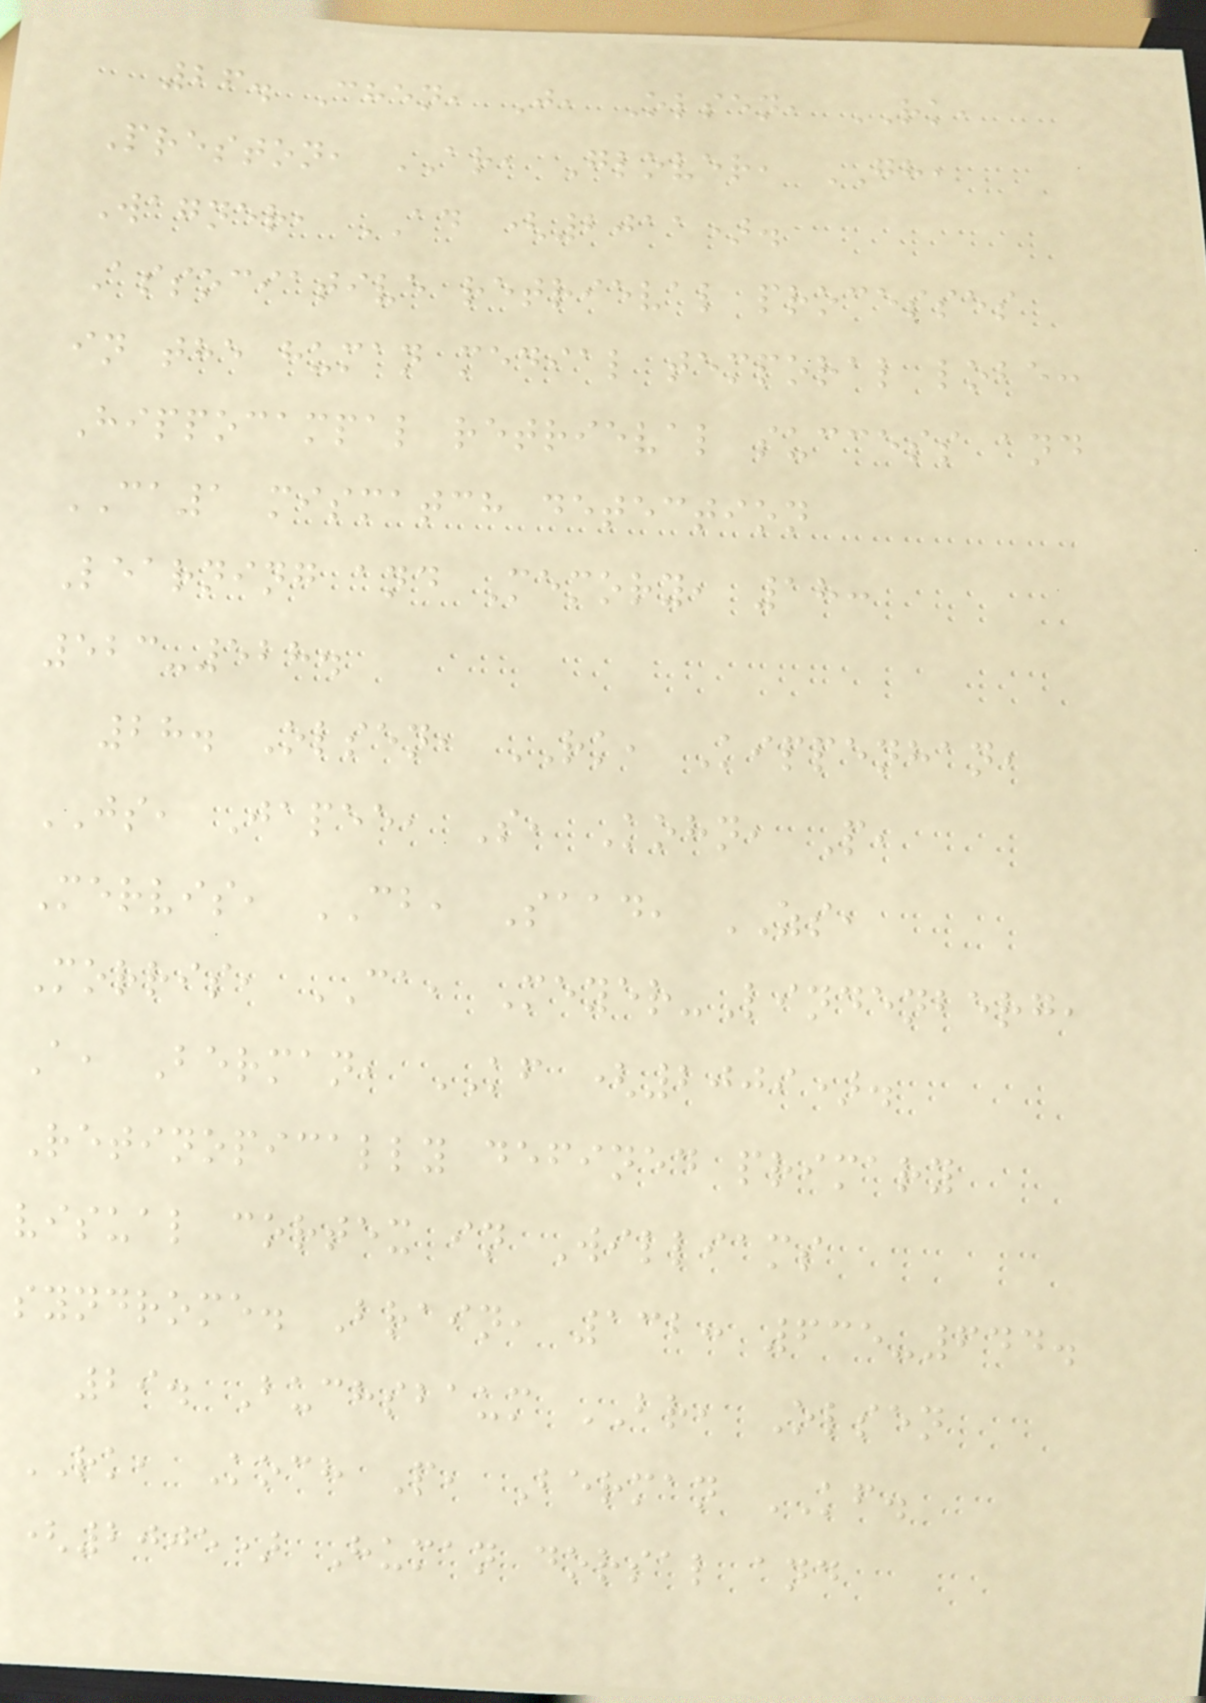26. Chen, J, Olsen, RK,
Preston, AR, Glover, GH,
Wagner, AD (2011).
Associative retrieval processes
in the human medial temporal lobe:
Hippocampal retrieval success and
CA1 mismatch detection
Learning and Memory, 18:
523-528.
28. Olsen, RK, Kippenhan,
JS, Japee, S, Kohn, P,
Mervis, CB, Saad, ZS,
Morris, CA, Meyer-Lindenberg,
A, Berman, KF (2009).
Retinopically defined primary
visual cortex in Williams
syndrome. Brain, 132: 635-644.
29. Buchsbaum BR, Olsen
RK, Koch P, Berman KF.
(2005) Human dorsal and
